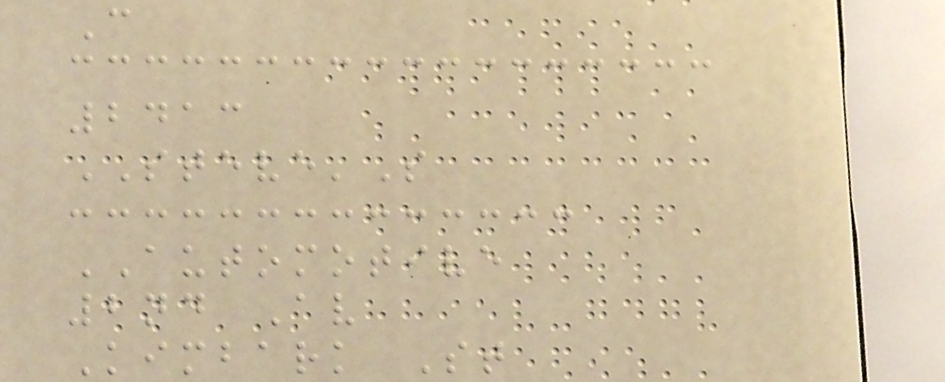C
2413
STEVE'S
AUTOMOTIVE
2nd Av
Kimbark St
